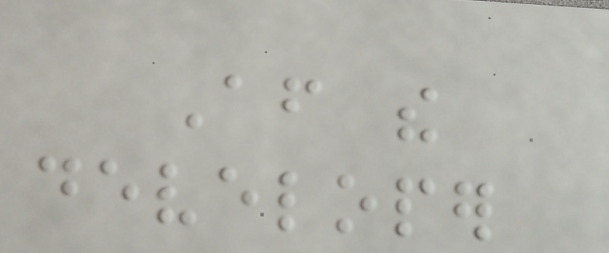After the
developer
